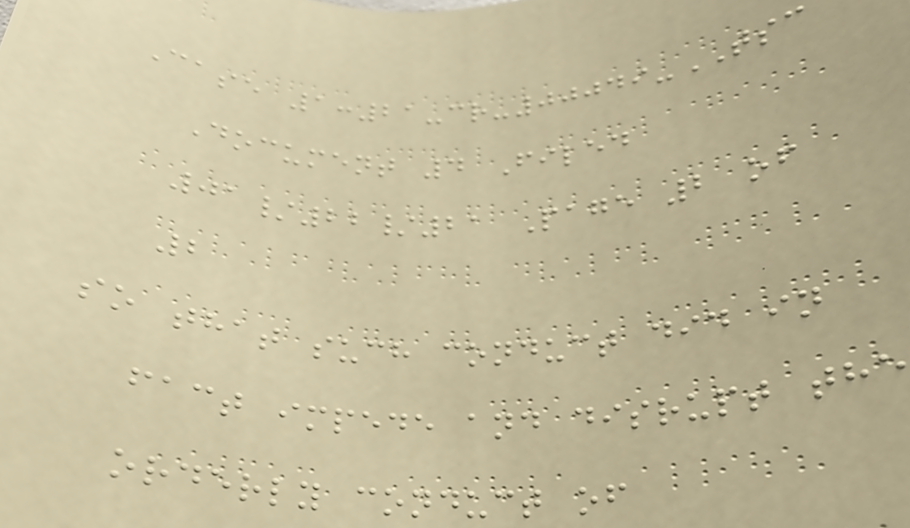Case 1:21-cr-00049-TSC
Document 4 Filed
01/22/21 Page 2 of
2
so that such conduct did in
fact impede and disrupt the
orderly conduct of
